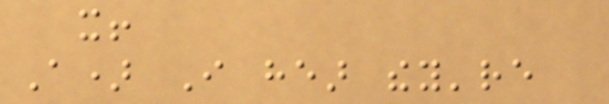it!
A) I hear they're
